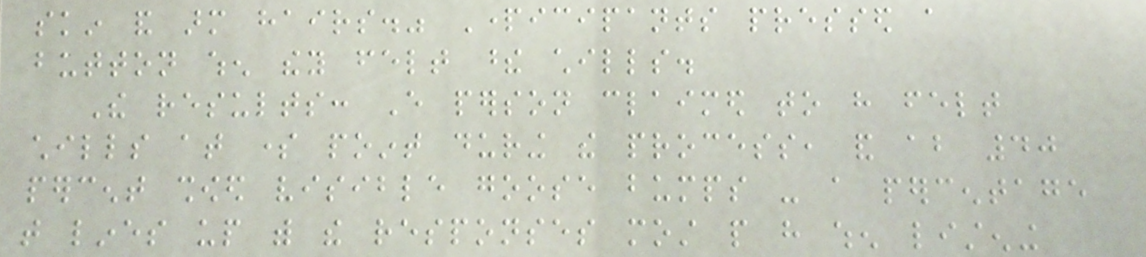skin and arm hairs." Participants pressed a
button when they felt these chills.
The results: Every person claimed to have felt
chills at some point during the process, and about 40
percent showed visible goose bumps - a percentage
that lines up with the responses most people have when listening
